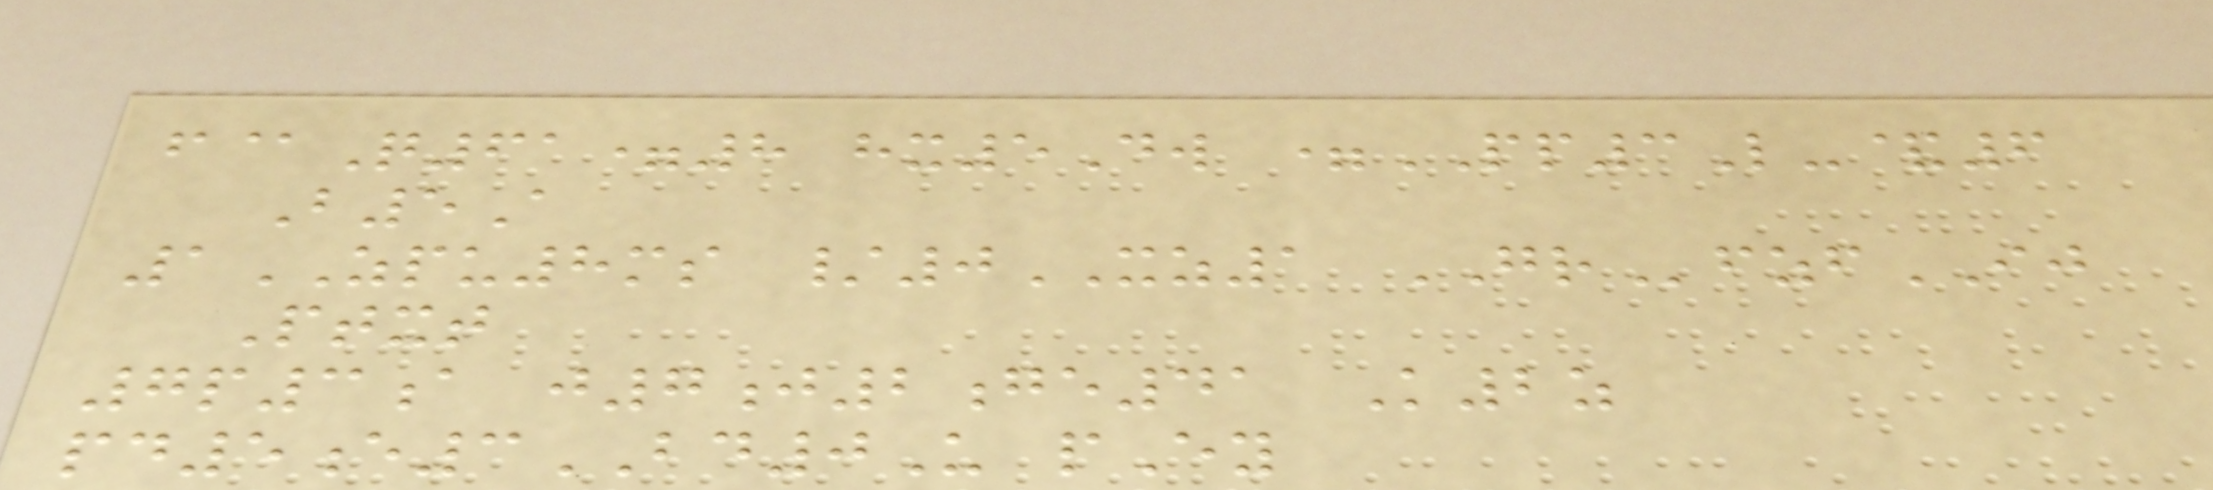f@Q61=8 hx5Dw =PP3L-&6
B5A
1ZPU8ms /0XZ1 GRfzfIJ
Ptxt
7p3a j7j2ge41 K2z
pd5e3BD0U pEy
